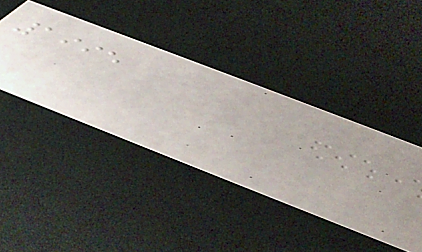1995
